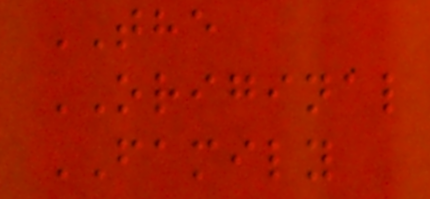THE
ORIGINAL
FAMILY
